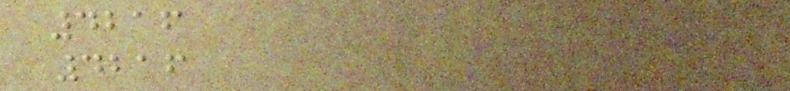4216
4216
